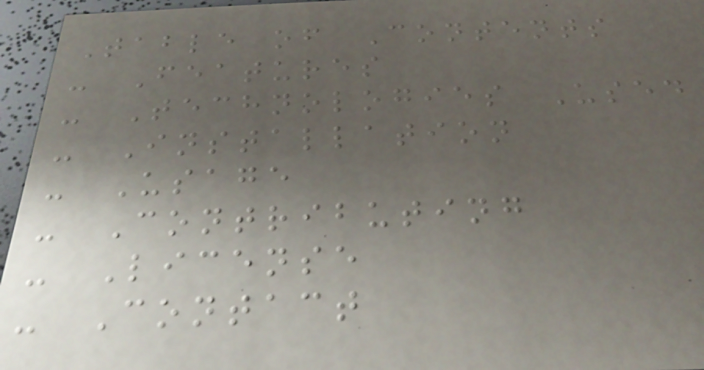Table of Contents
- Features
- Technologies Used
- Installation
- Usage
- Contributing
- License
- Contact
